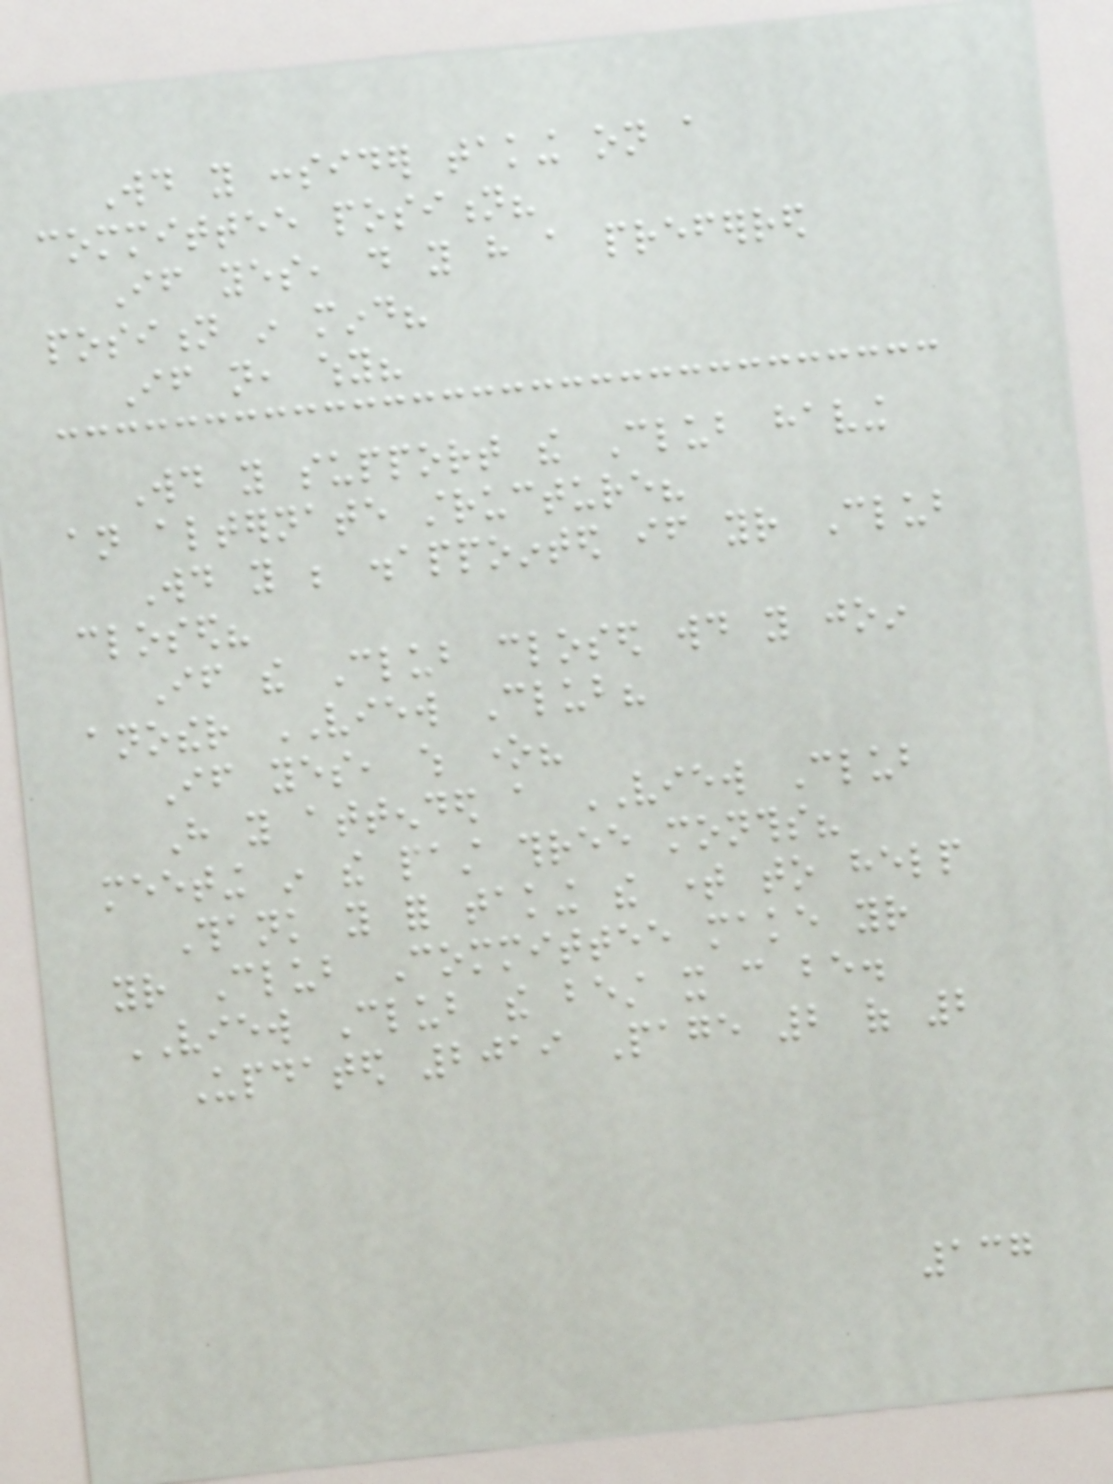Would you consider taking on a
committee position?
If yes, do you have a preferred
position in mind?
If not, why?
Would you support the Club having
an alternate structure?
Would you be disappointed if your Club
closed?
If the Club closed would you join
another VIEW Club?
If yes, which one?
Have you attended a VIEW Club
meeting in the past three months?
Thank you for taking the time to help
your Club Committee make your
VIEW Club the best it can be.
Updated 2019 Page 2 of 2
137
